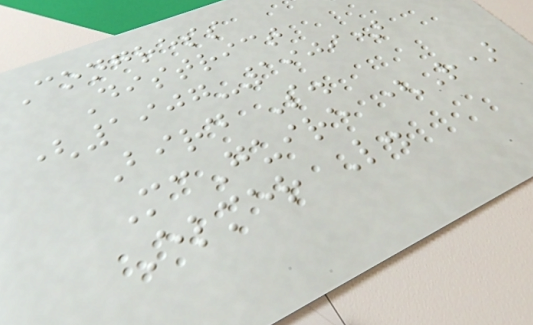Congress
District
(1907-1909)
Bird S.
McGuire (R)
Elmer L.
